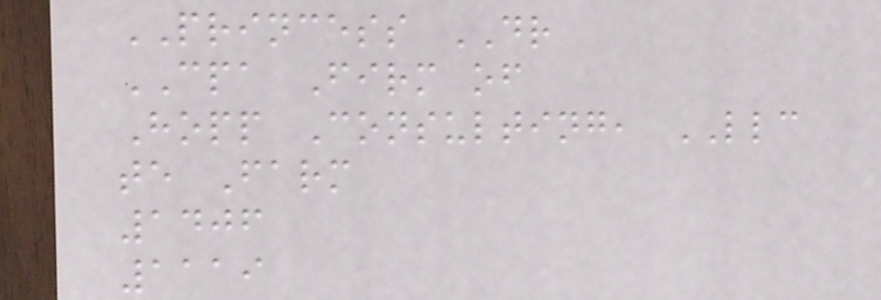PRINCESS DR
CPA Firm of
Hopp Consulting, LLC
te Farm
1406
1119
